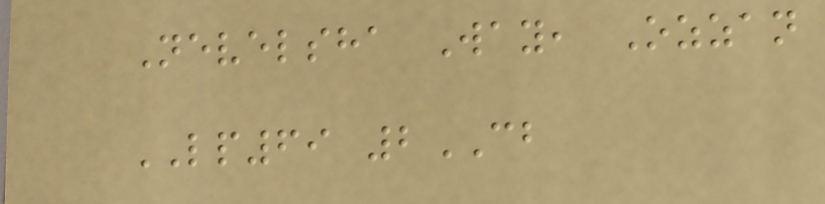Nevelsha Way, Ozzan
LP69 2CB
